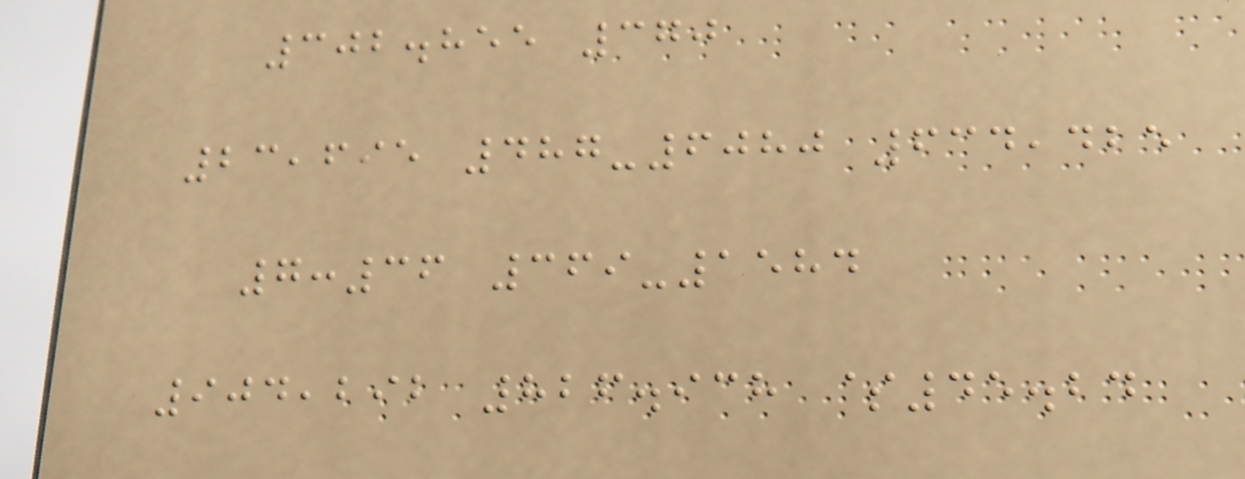302.855 370
23,695 487-6080 634,425
7:36 369-1584
904,292 826.938 $45.24
